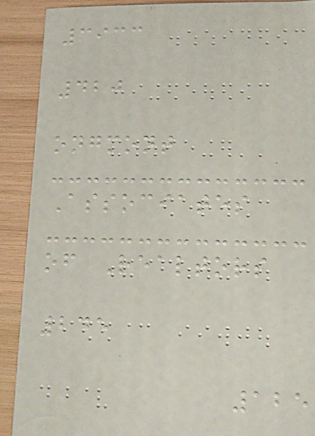3933
420
ongmont
Associates
of Realtors
245
125
